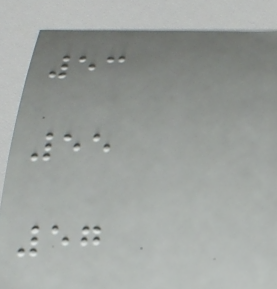53
55
57
